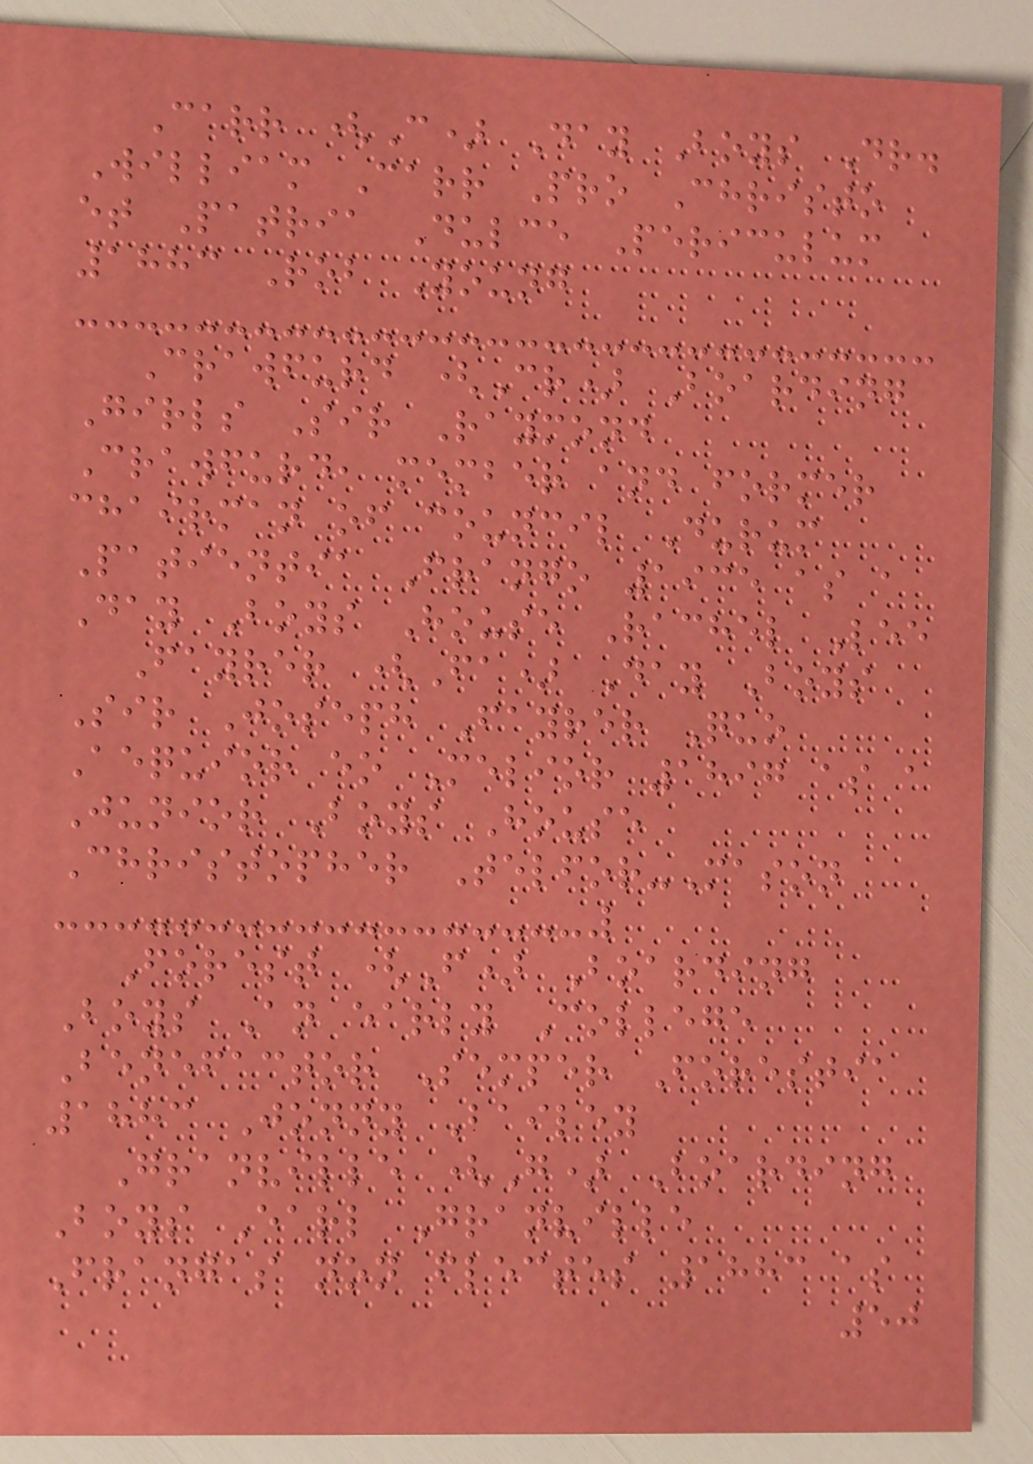Carr (C) Day Boys Dr.
William Carr Pro Christo
et Patria Dulce Periculum
1883 Rob Young
Crawfurd (Cr) Boarding
Girls Sir Raymond
Crawfurd, member and former
chairman of council Durum
Patientia Frango 1935 as a
Day Boys House Rachel Lee
Fayrer (Fa) Day Boys
Sir Joseph Fayrer Quo
Aequior eo Melior 1897 as a
Junior Boys House
Christopher Telfor-Mason
Forest (F) Boarding
Boys An early College
Benefactor Semper Forestia
1883 Jonny Bailey
Granville (G) Boarding
Boys Earl Granville
Frangas non flectes 1883 as
50
